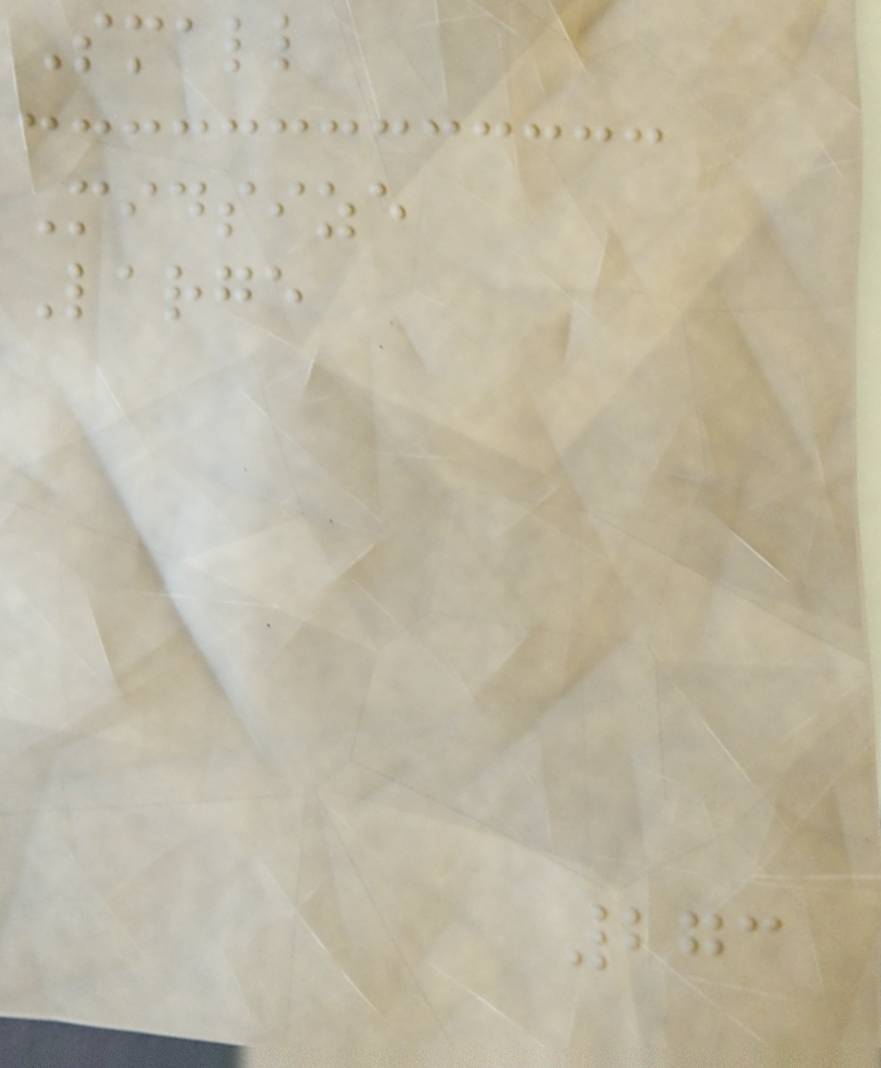Small
Midsize
Large
273
